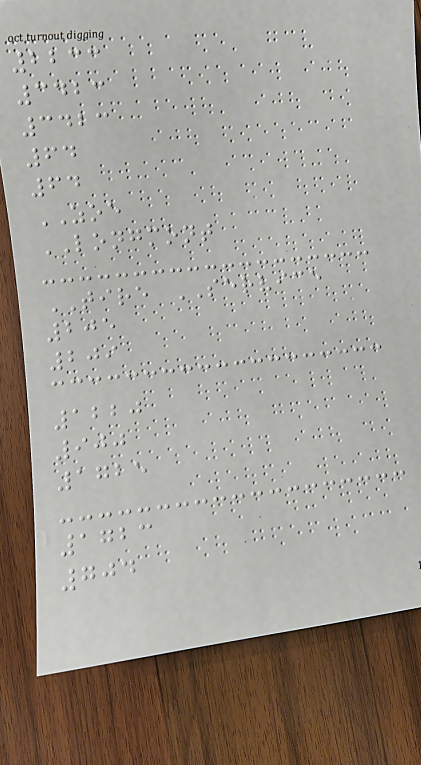2233
3423
3423
64
64
ZOE
LONGMONT
TIRE SERVICE
205
209
1220
900
1725
1723
704
